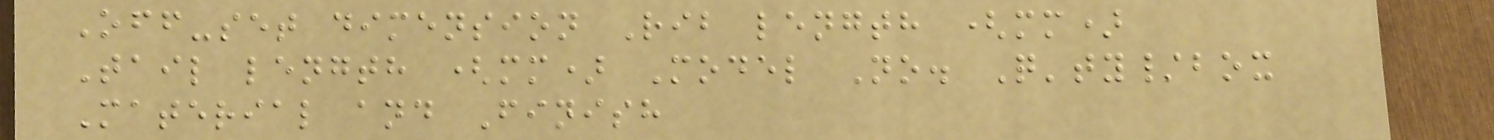Off-set dimension Rib length (mm)
Tail length (mm) Model No. Q'ty/box
Material and Finish
